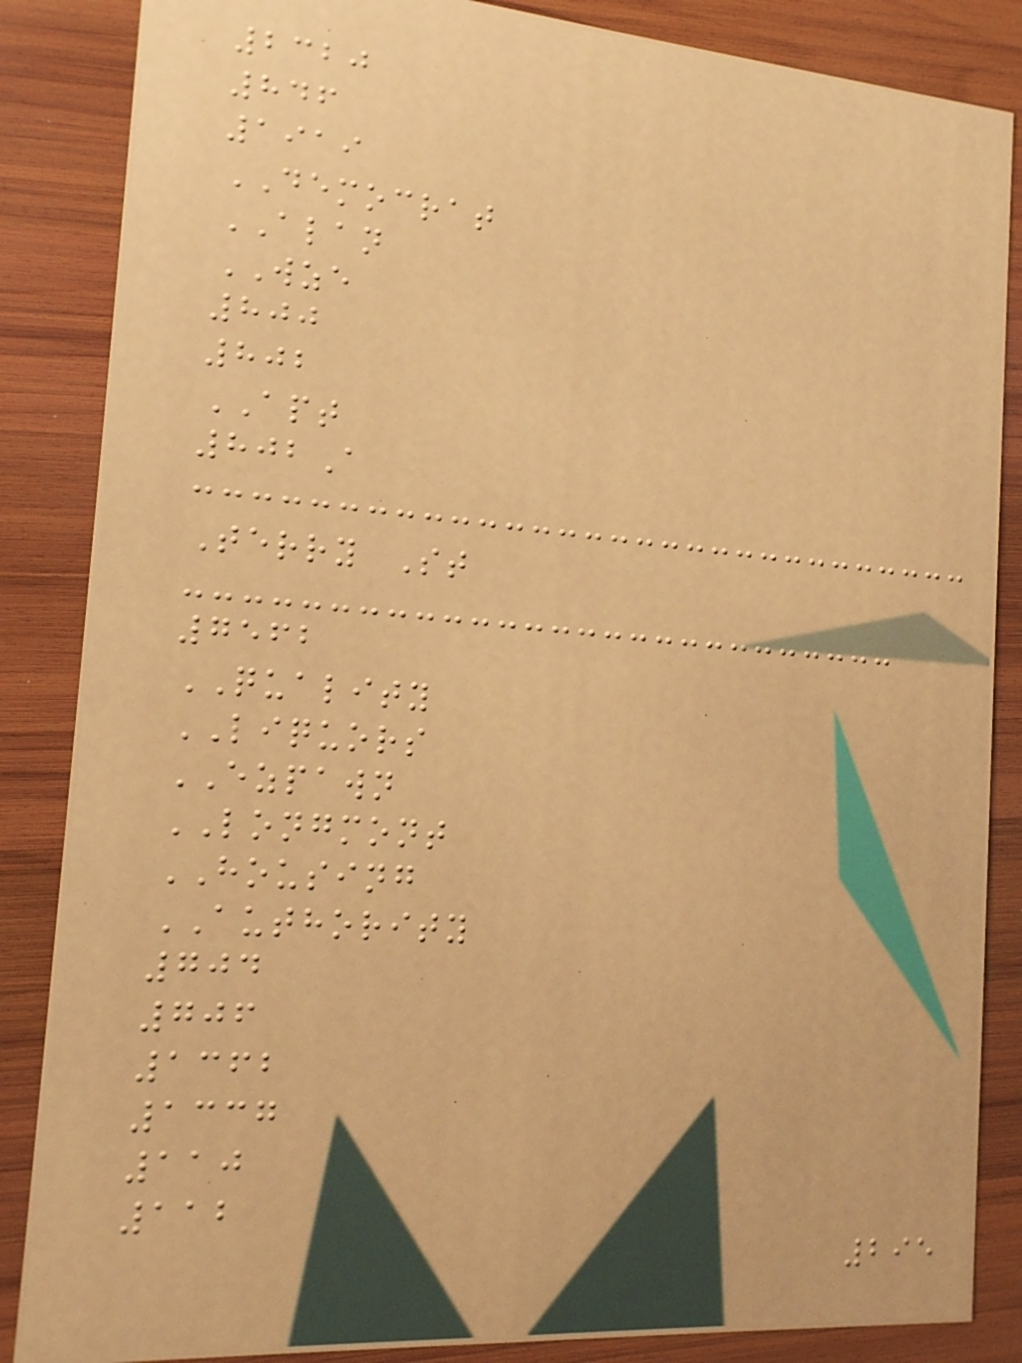2320
846
1919
DEMOCRAT
ALAN
WZE
800
802
APT
802A
Terry St
7562
QUALITY
LIQUORS
EZPAWN
LONGMONT
HOUSING
AUTHORITY
704
706
1362
1337
110
112
295
